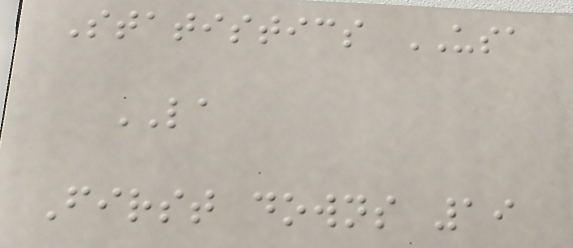Statistics USA
LA
First downs 19
